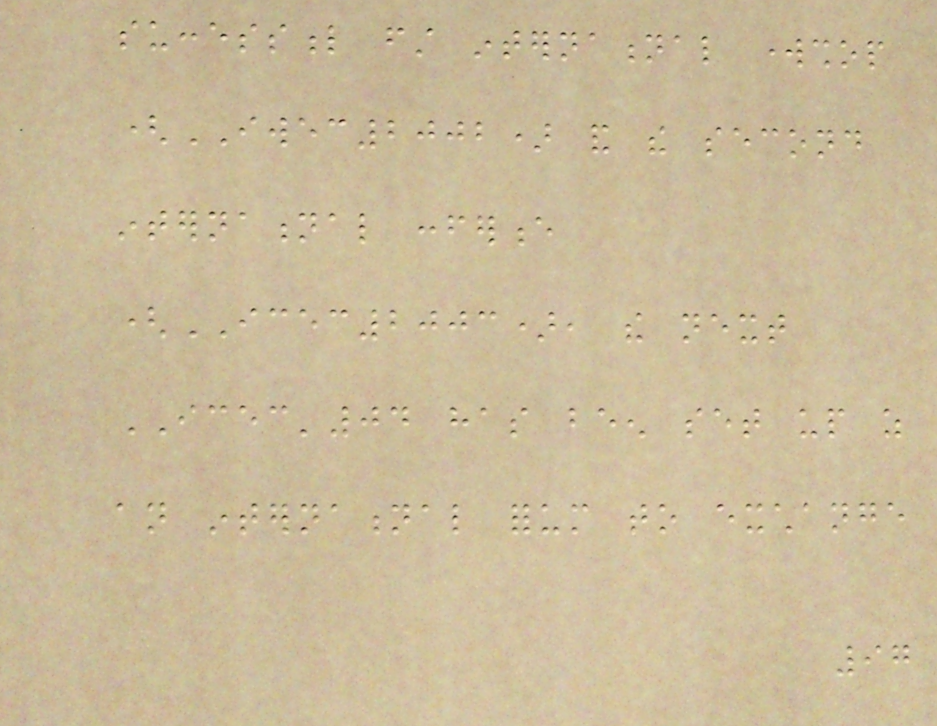successful first international workshop
(IWEC2002) and the second
international conference
(ICEC2003), the next
ICEC'04 has been set up as
an international forum to exchange
97
